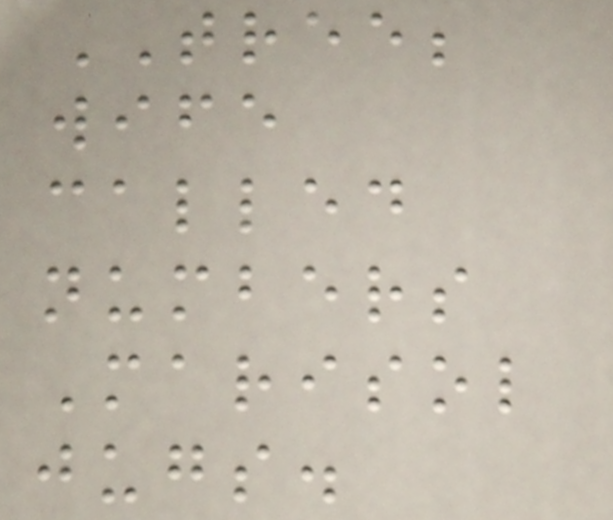TREE;
wife
called
numbers
Marisol
jugs.
